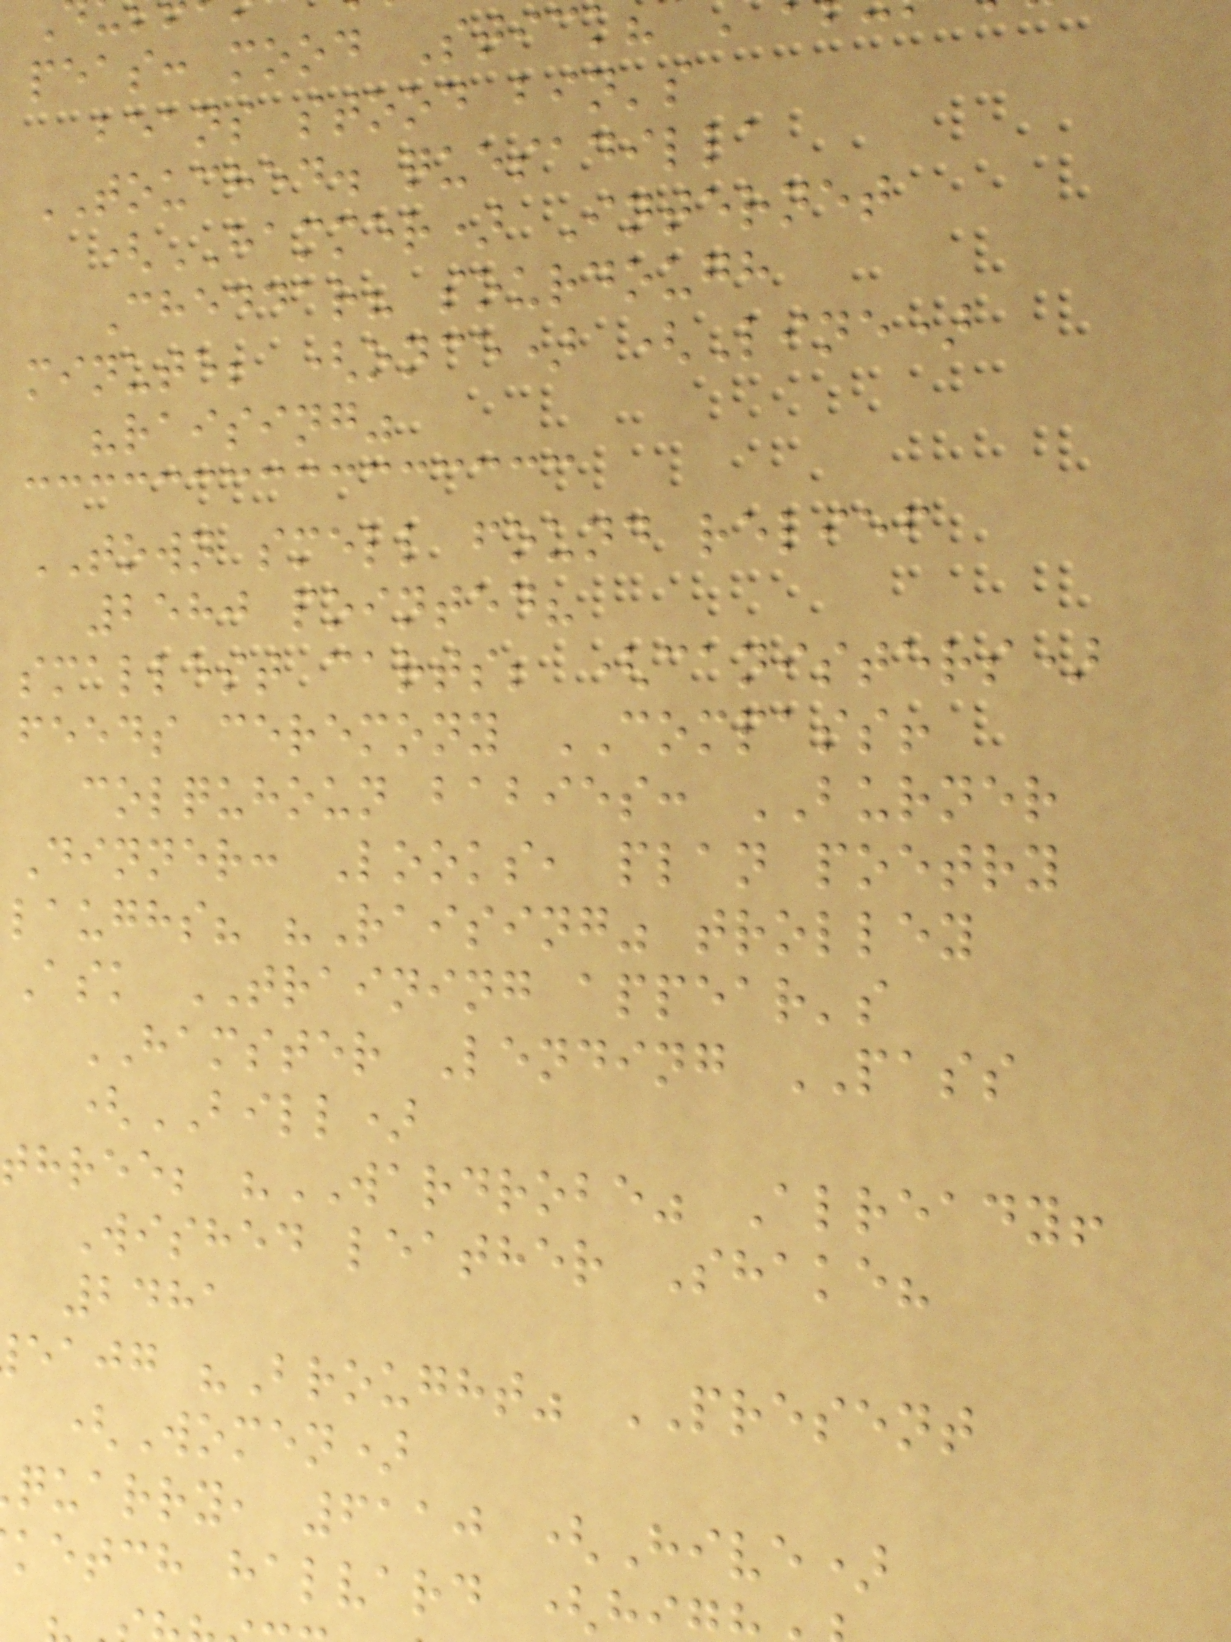peas: mood Stick
beans stood bin's
TOUCHED. quesadilla
(HAMMER) Internet
Cheddar? sourdough
minute; (once) (Line)
"raising"
TOWN smell found relief
2580 pointed?
smallest carts; (canisters)
feeds ceremony COMPASS!
colquhoun babies: BURNER
Dinner: Looks, plan poetry
laughs? "Raising" trolley
Ask TRAINING appear's
HAMSTER Lending PASS
(BILL)
three; "WARDROBE" Already!
Wished leather Shake?
2481
eajg "Brought" PRESENT
(Women)
quarry, 6110 (Hive)
ketch halvard (h
